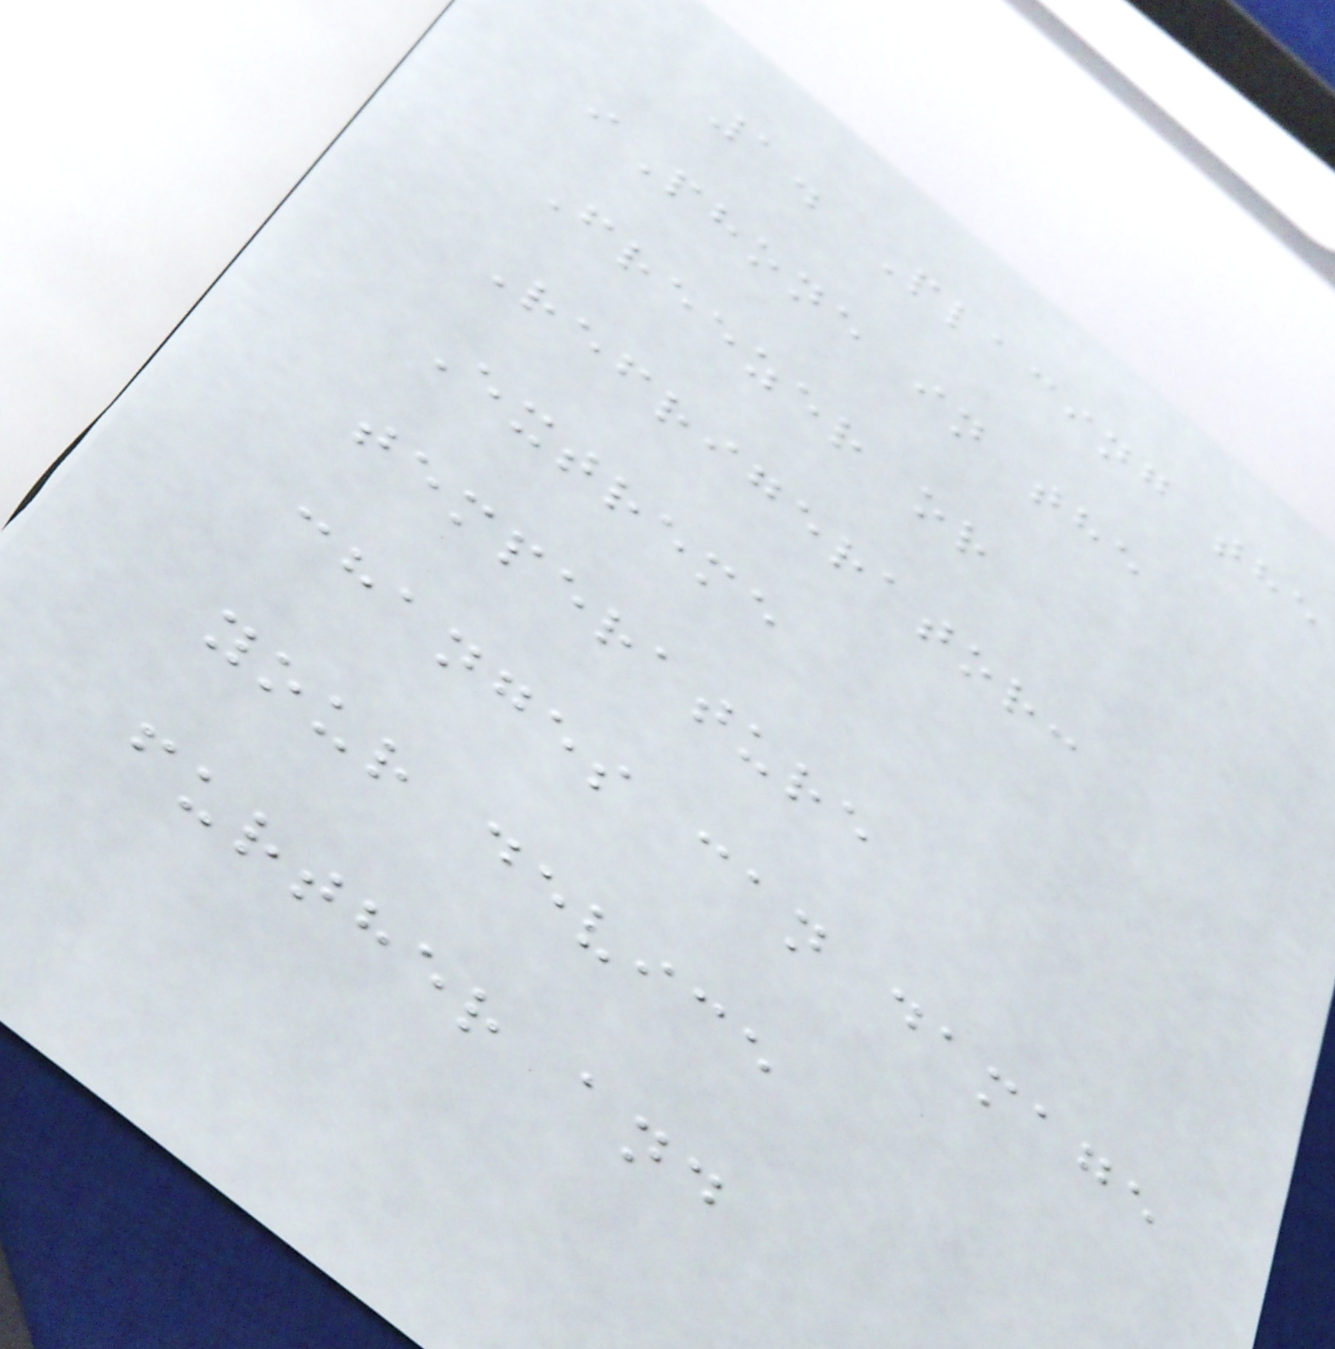1. Placing the
iPhone in the
Freezer or
Refrigerator:
Extreme
temperature
changes can damage
your device
further and
